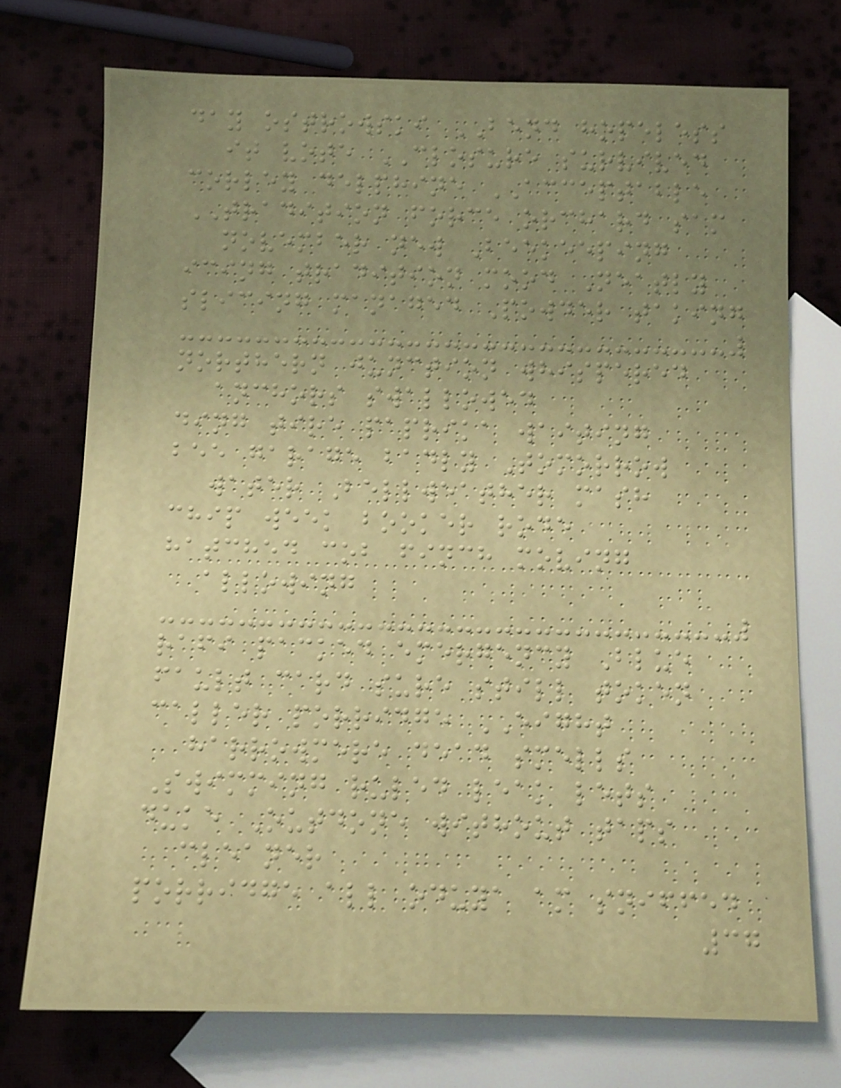day ostrowski BEND hopeless
it vote CLOSURE survived
corley delphine ACCEPTABLE
TRADITION force orchard sam
november new Beekeeping
icing tradition mood Neatly
slicing managed Powder taking
northern junction whispered
anchors swallowed
ding tire paprika waiting
bee garage badly Tomorrow
water Bellweather mash
chip week booker rode
hatched cob finch moving
allowing
rafi packed emergency Blue
fault card sure still token
caller porridge EIGHT
harrowmere dead smells
Swimming ruled leak lets
duke Outdone without taps
cleaner
porridge all oduya am sniffed
37
